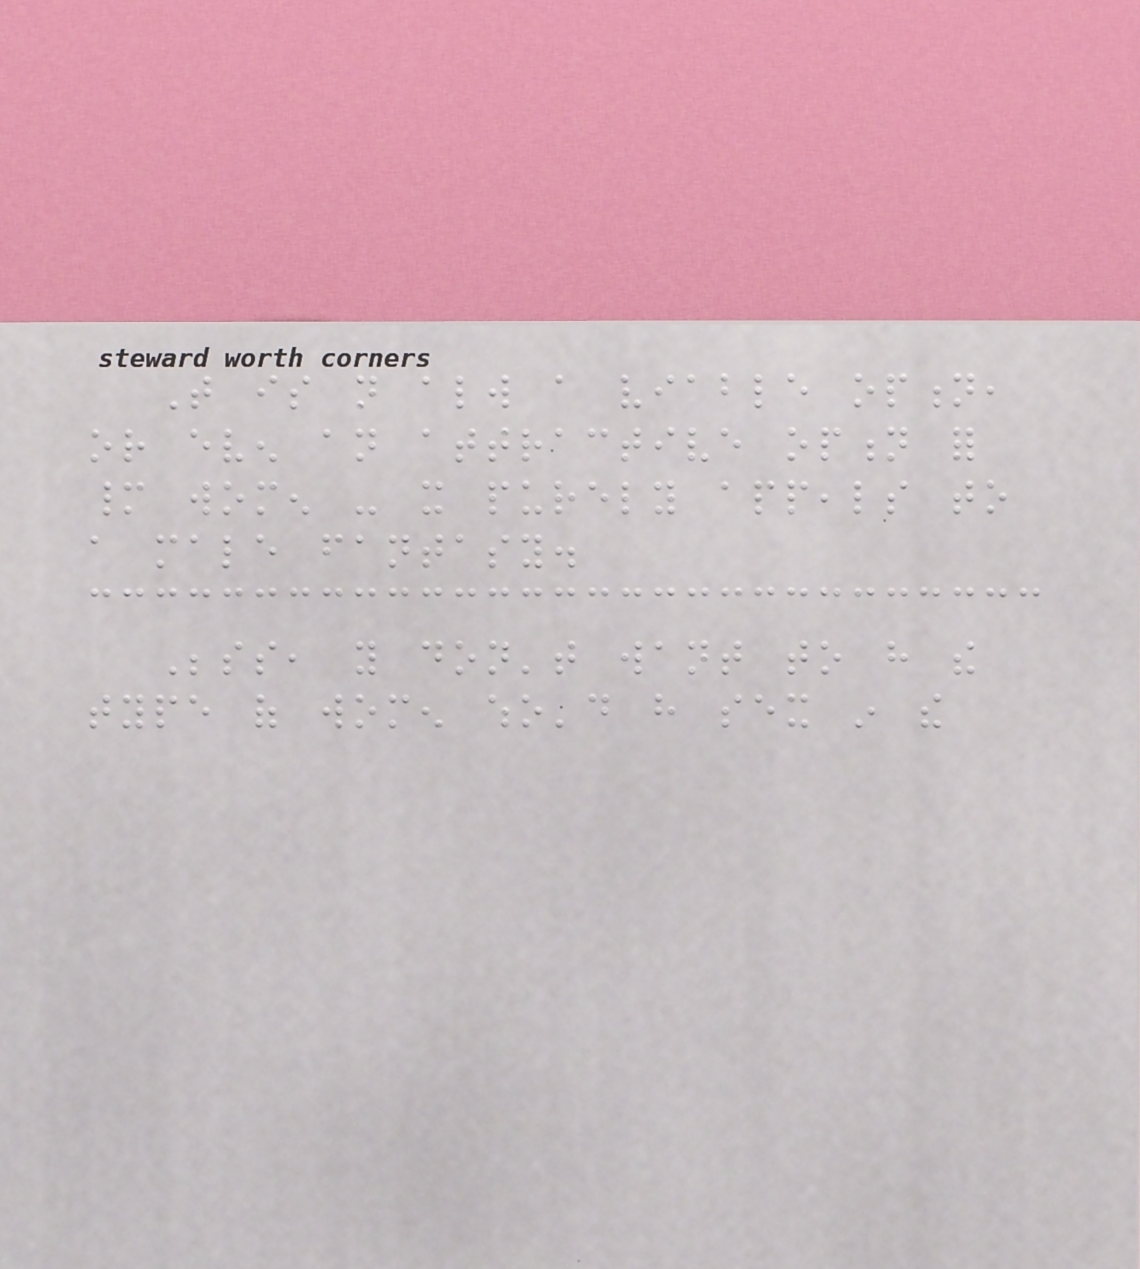That is not always a viable option,
or even an attractive option for
many women - it purely appeals to
a male fantasy.
Besides, you don't want to have the
type of women who'd have sex in the
